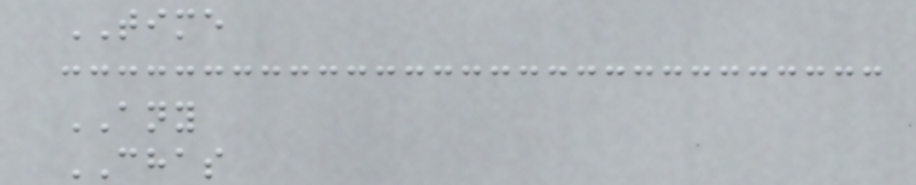TIME
ANY
CHAS
